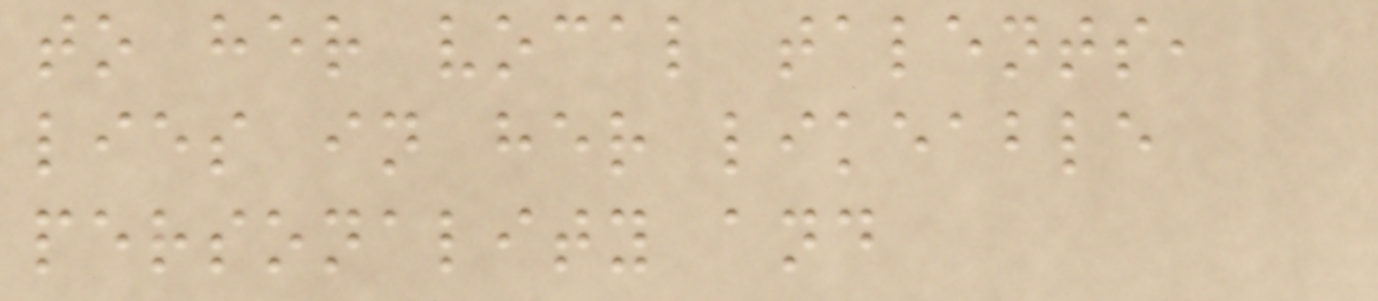to her vocal talents,
lies in her likeable
personality and
